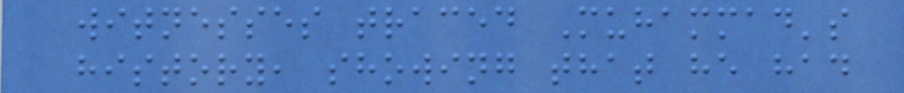witnesses traced Muhammad's
history, showing that he had
